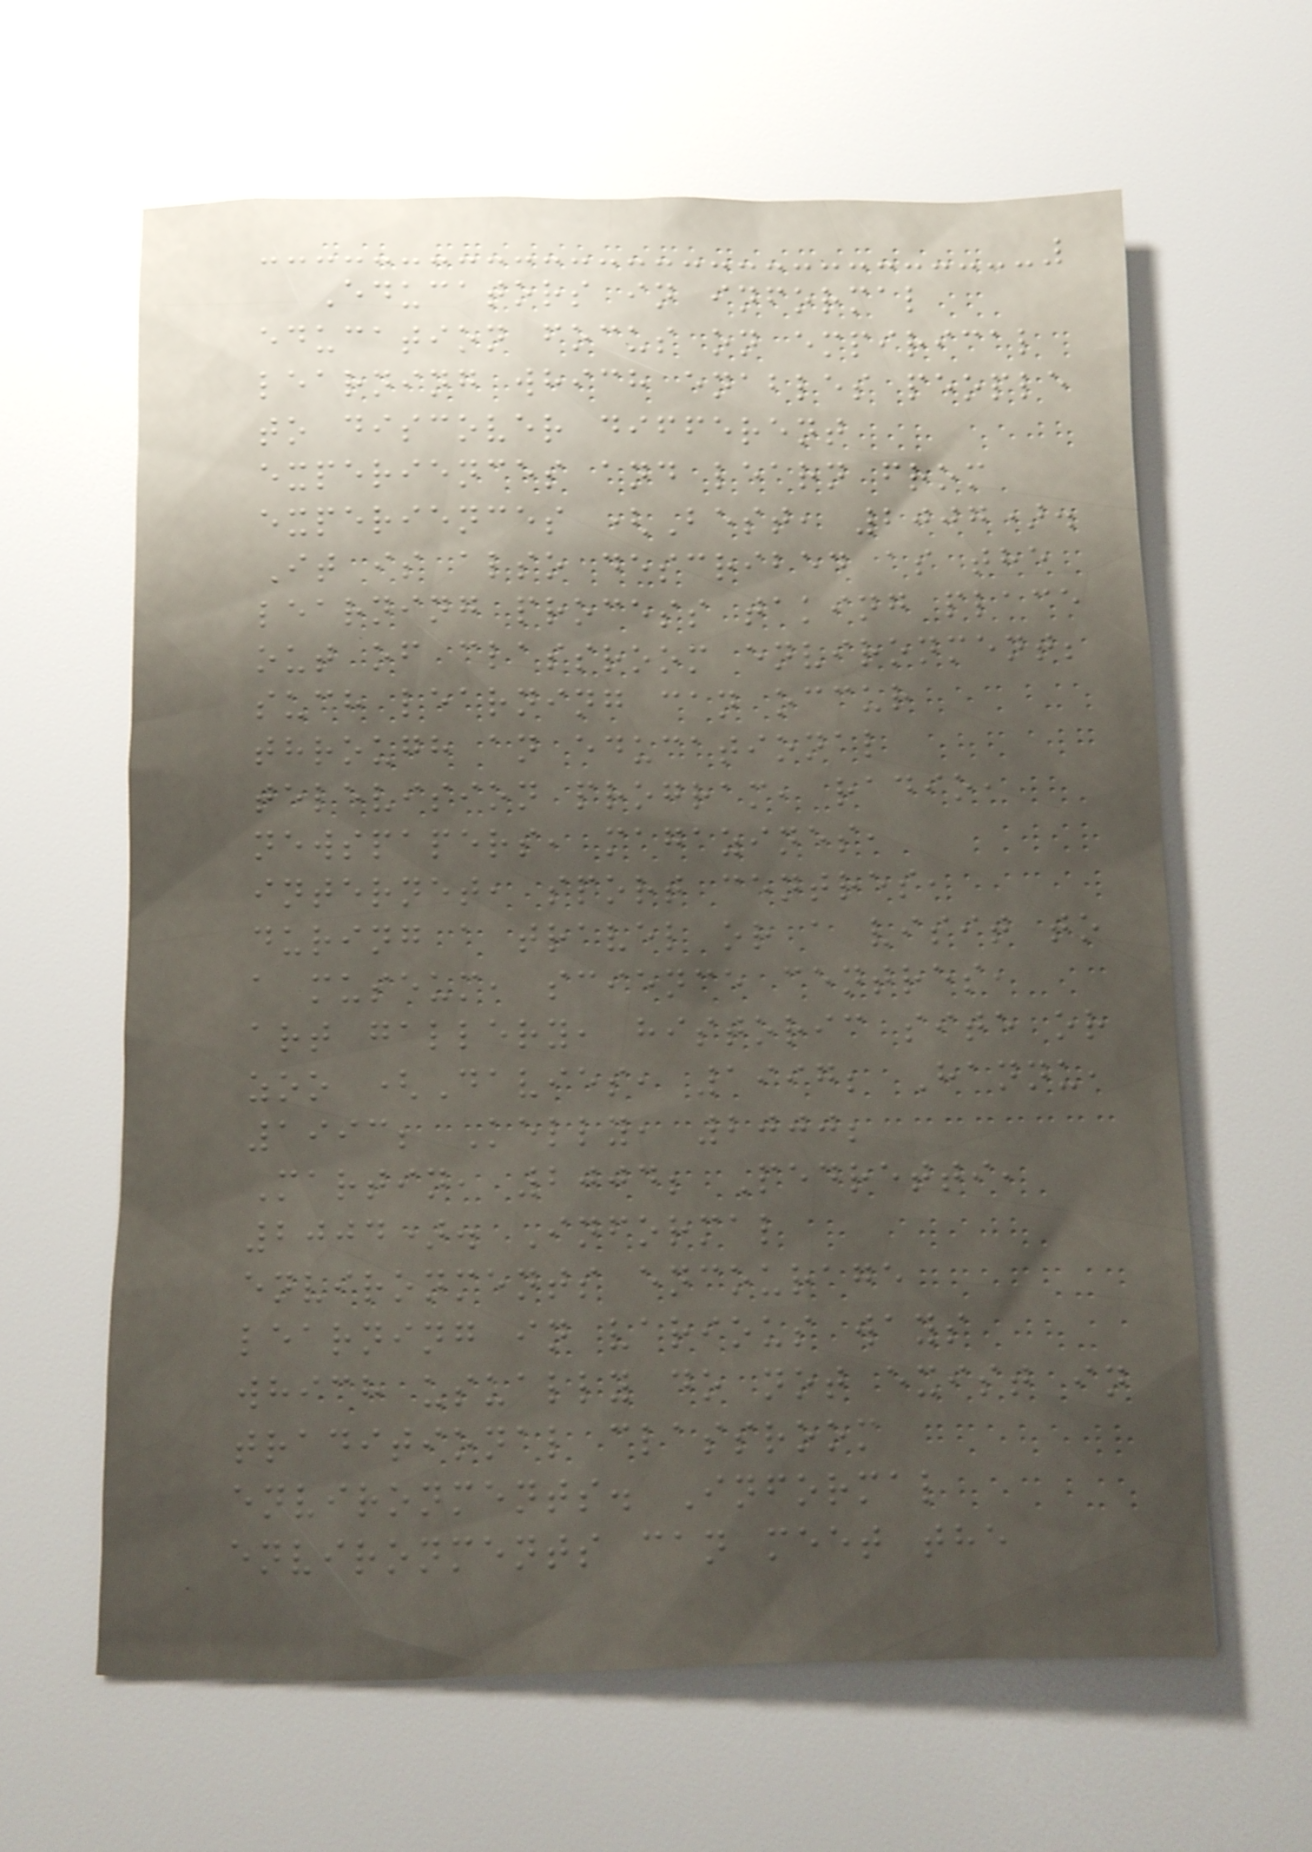Educators in informal
education focus on empirical
learning which enables people
to discover different
experiences and learn from
experiences (Best, 2007).
It is also described as the
learning process taking place
out of classroom environment;
such learning can occur
through an educational
television program, radio,
newspapers, magazines,
internet, sport centres,
during a travel or a visit to
a museum, science centres,
art gallery, historic site or
zoo (Davies, 1997; Hannu,
1993; Kelly, 2000;
Martin, 2004; Pedretti,
2004). Informal
environments encourage
learning in various ways
which usually do not exist in
traditional classroom
environments. Informal
environments can meet the
